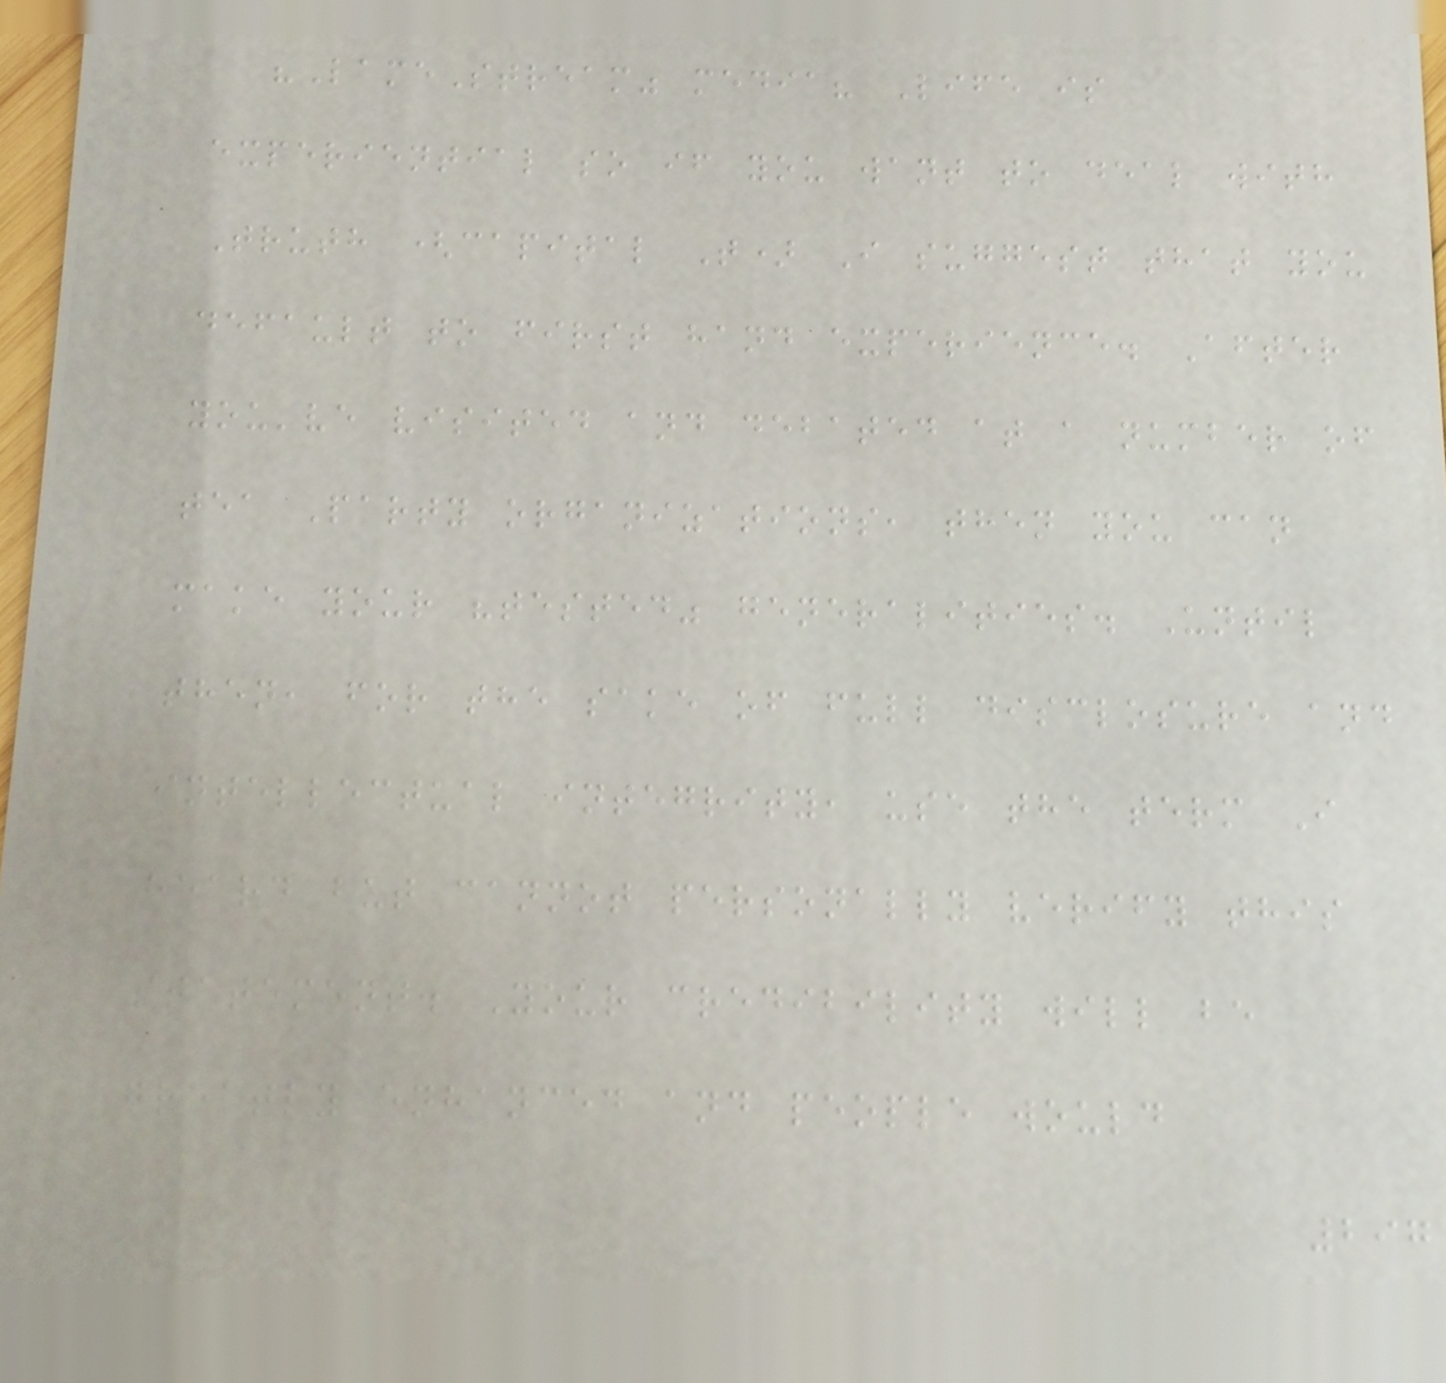"LameStream" media? Life is
experiential so if you want to deal with
Truth (capital T) I suggest that you
default to first hand experience. After
you've visited and debated at a number of
tea Party organizations, then you can
make your "tested" generalities. Until
then, for the sake of full disclosure and
intellectual integrity, use the term I
heard but cannot personally verify this
statement. Your credibility will be
greatly enhanced and people would
297
